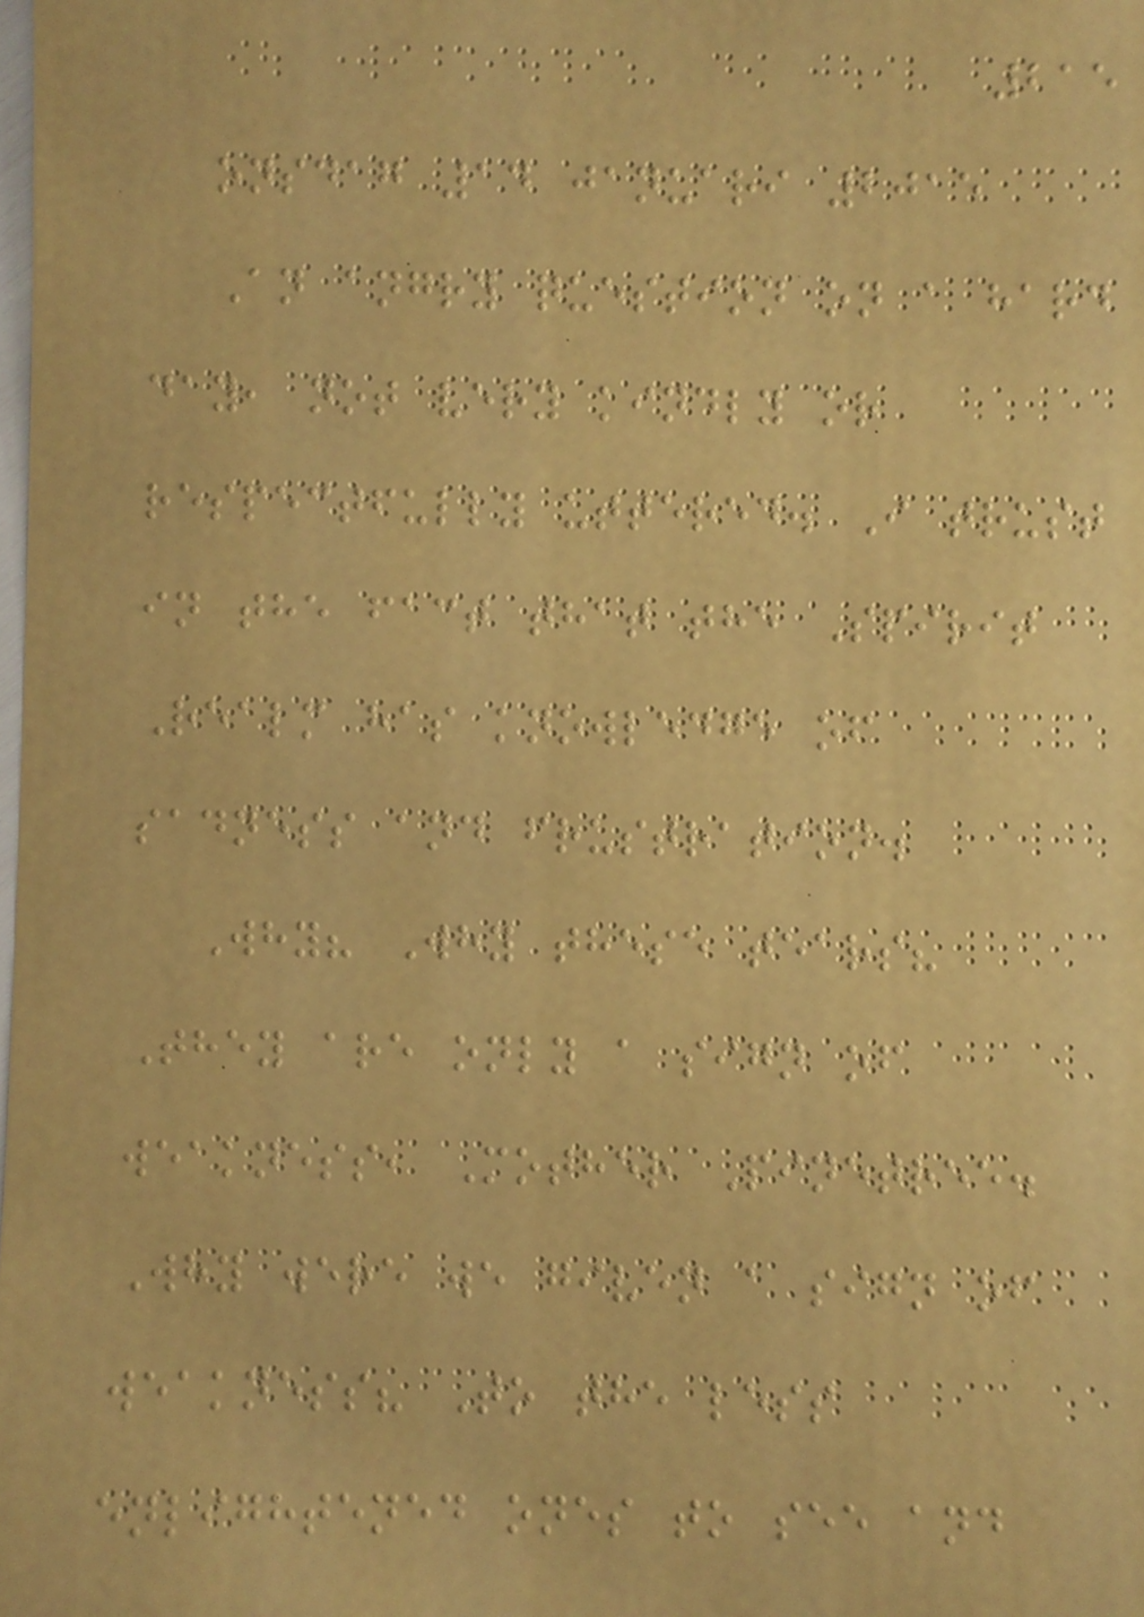215
onsdag 14 januari 2015
An angry question on a hard
day, not very kindly or
respectfully uttered. I trust
in the fact that the Spirit
Realm has knowledge of
sadness and frustration.
Why? Why these tears?
They are only a sign of
weakness, Mother Pinetree.
Why were we given a sign of
weakness? To the less
enlightened ones to see and
